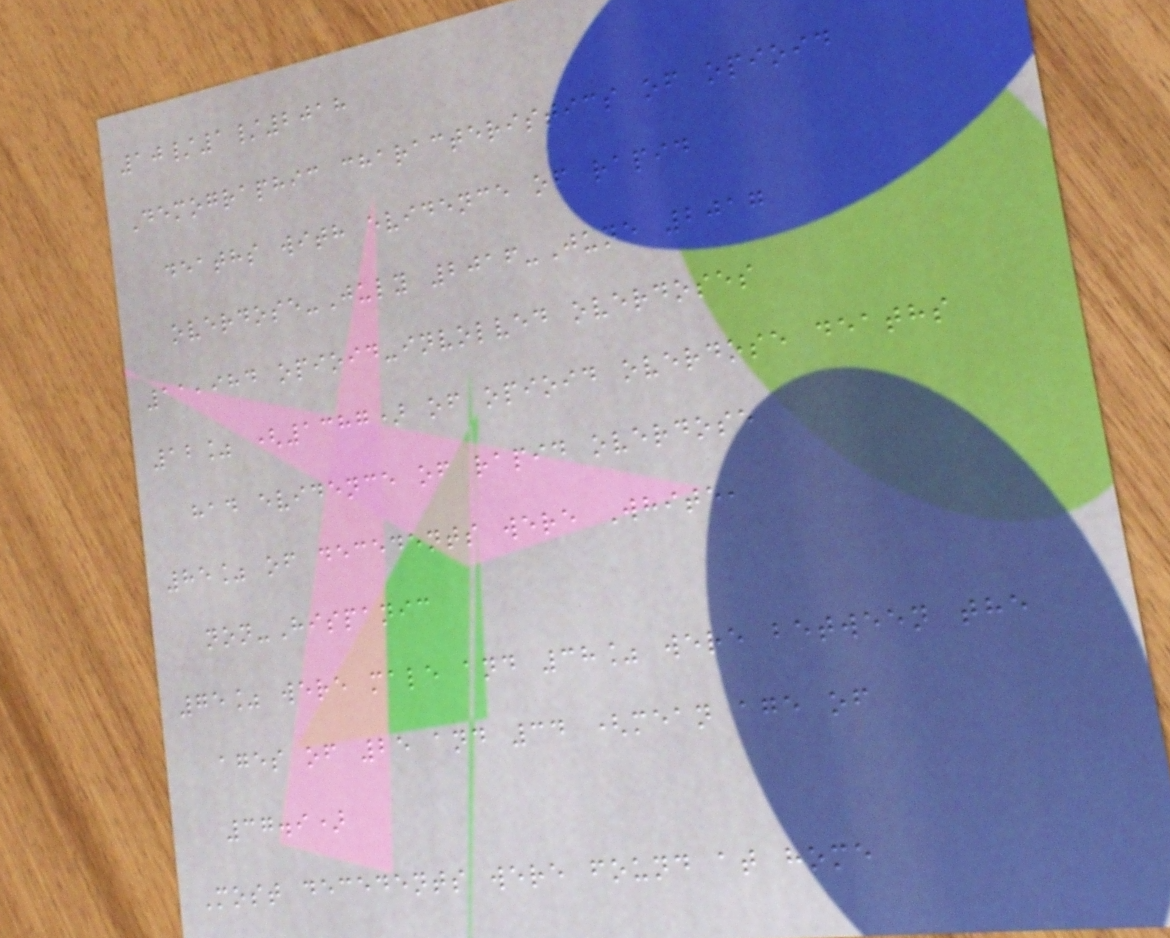10/1/2018
Demographic characteristics of opioid
deaths with evidence of rapid
overdose-July 2016-June 2017
11,984 opioid-involved overdoses
12% (1387) of opioid overdose deaths
had evidence of rapid overdose
85% of decedents were White,
non-Hispanic
75% were male and 38% were between the
ages of 25 and 34 (mean age of
37.9)
Most decedents were found at home
